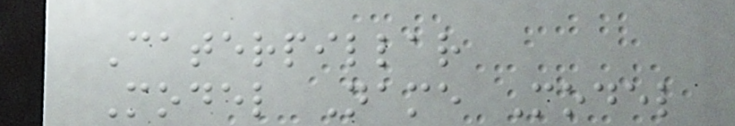Caterpillar
Model Name Model
